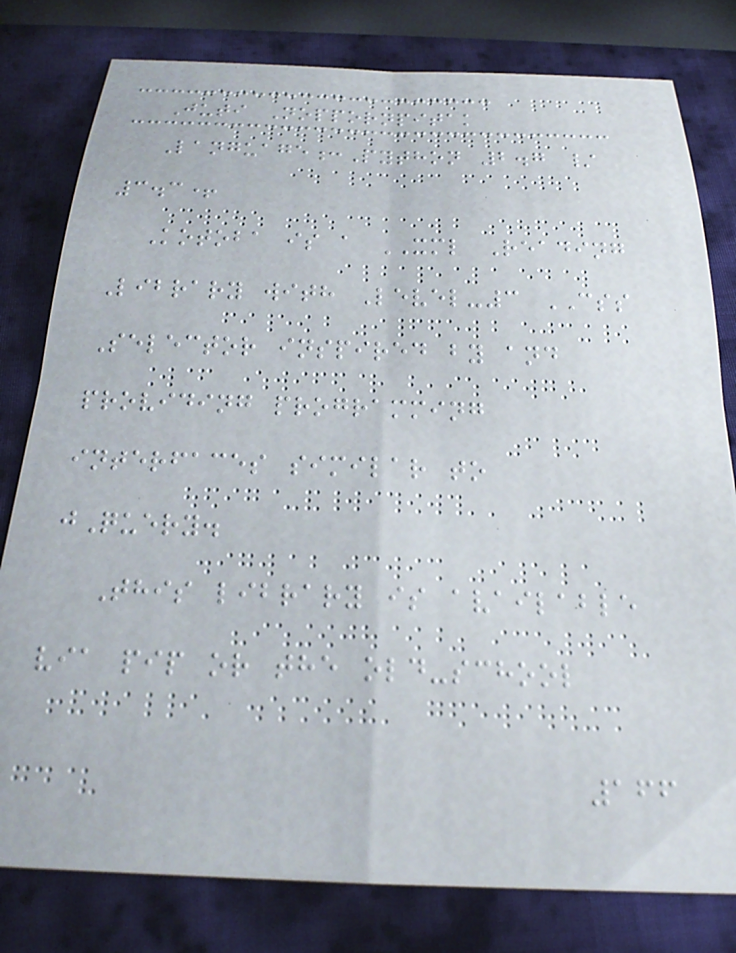Juti Noppornpitak
Language:Python 2.7 /
3.3+
Kotoba is a XML Reading
Library with Level-3 CSS
Selector inspired by and
providing programming
interfaces similar to
jQuery.
This library is available
via pip or the old-school
166
